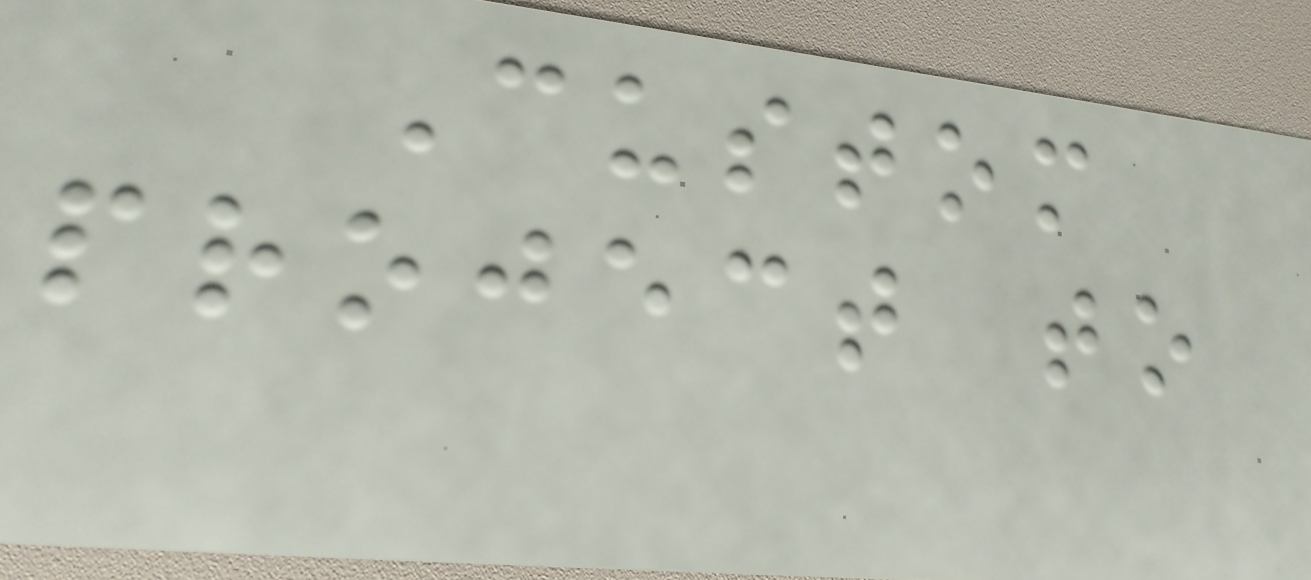Custom
project to
